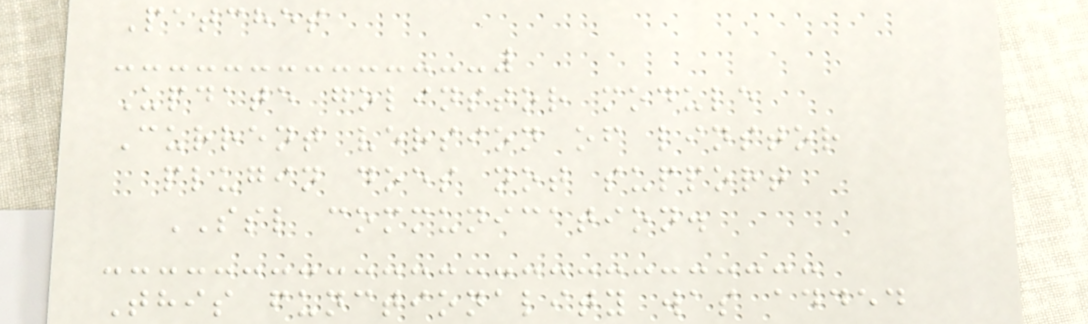Patches
Update golinstor module
Current version of linstor
plugin does not support
SSL communication.
This functionality was added
